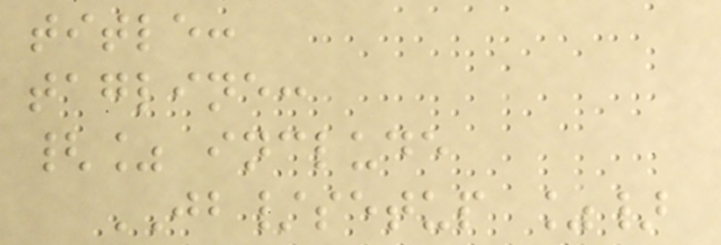title:
tagline:
{% include
JB/setup %}
